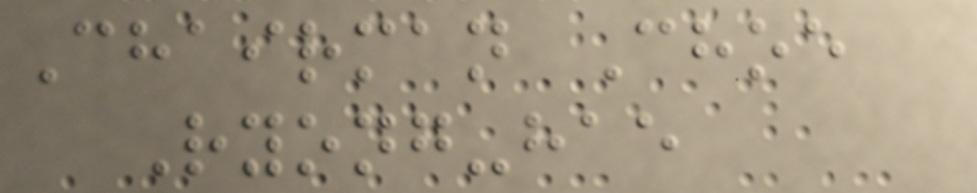Chairman Choe
Ryong-hae
